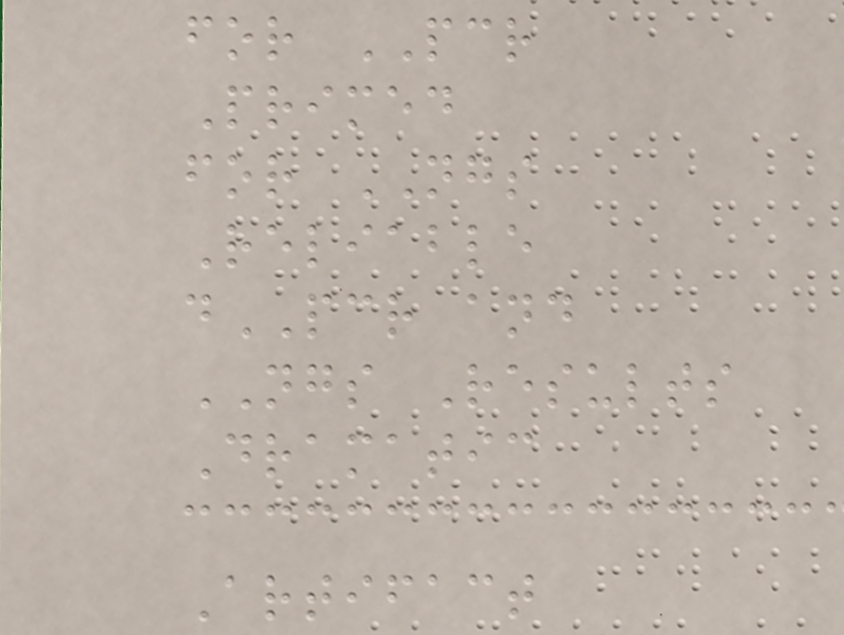for PCR
Primed
for NGS
Reliable
dPCR and
NGS Results
Dramatic
Artifact
